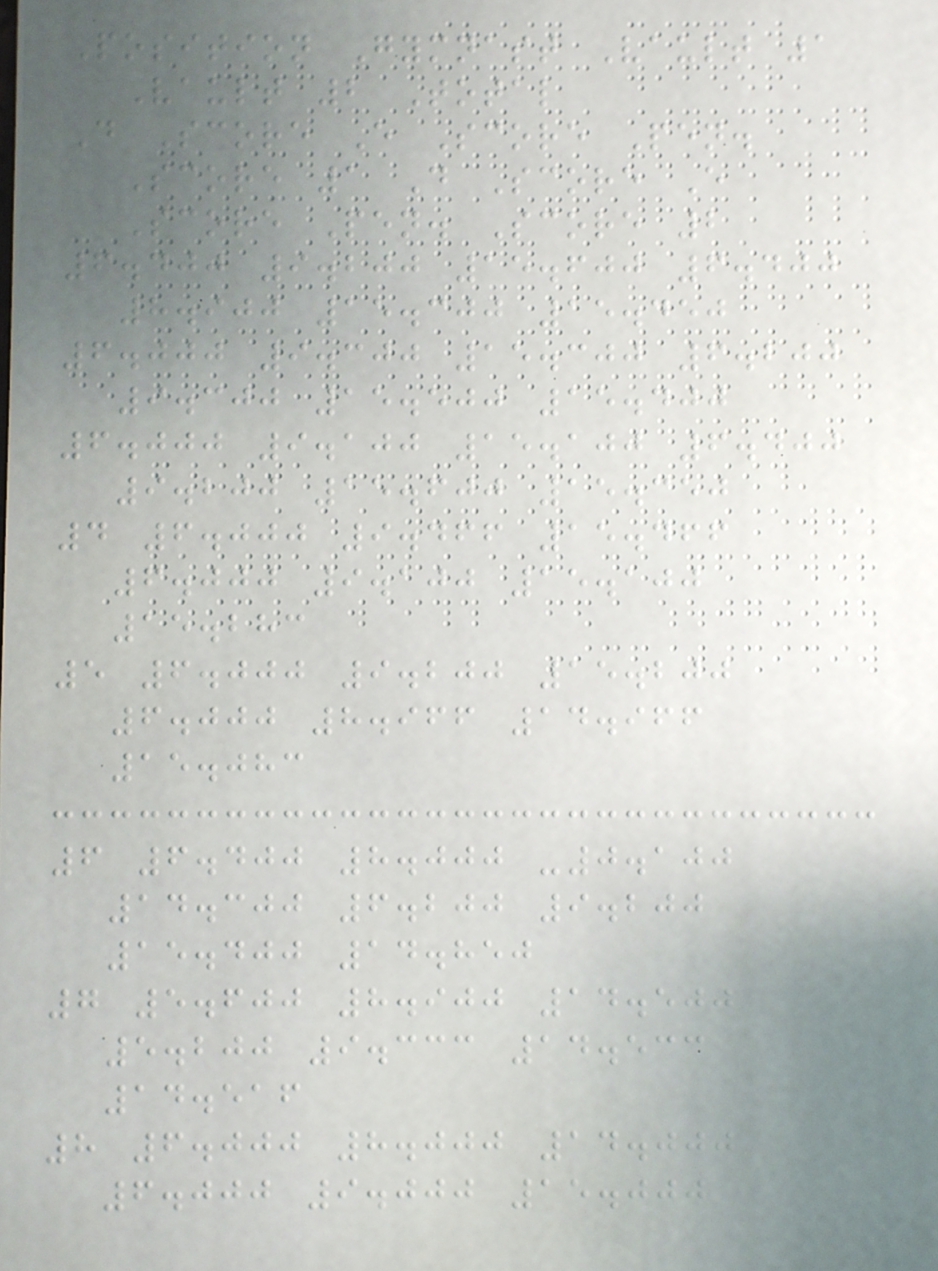Position Gymnast Vault 1
Vault 2 Total
D Score E Score Pen.
Score 1 D Score E
Score Pen. Score 2
6.400 9.200 15.600 6.400
8.900 15.300 15.450
6.000 9.300 15.300 6.200
9.300 15.500 15.400
6.000 9.100 15.100 6.400
9.200 15.600 15.350
4 6.000 9.466 15.466
6.000 9.100 15.100
15.283
5 6.000 9.200 15.200
6.000 8.966 14.966
15.083
6 6.400 8.000 -0.100
14.300 6.200 9.200
15.400 14.850
7 5.600 8.900 14.500
5.200 9.333 14.533
14.516
8 6.000 8.000 14.000
6.000 9.000 15.000
